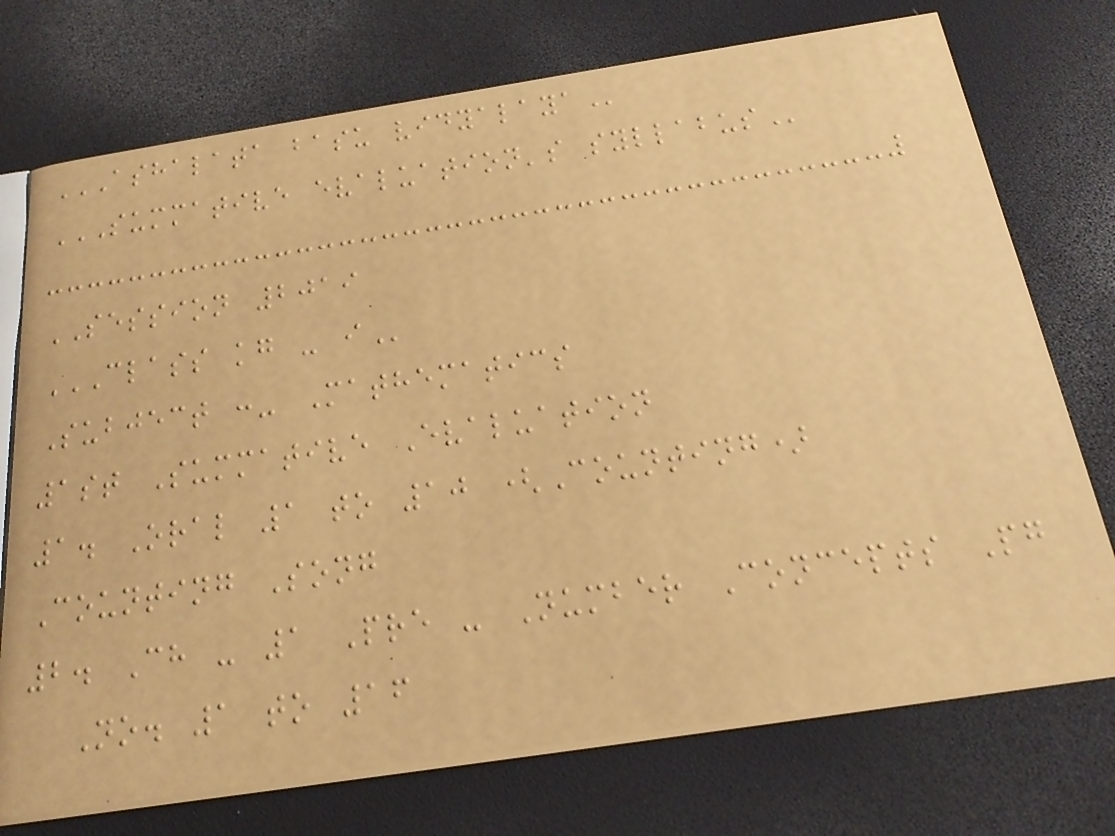ASHALATA BASU VIDYALAYA
SUMMATIVE EVALUATION'S SYLLABUS
SESSION 2019
CLASS KG - I
Subject :- Mathematics
1st Summative Evaluation
1. Oral 1 to 10 (Counting)
Counting Song
2. Ch - 1 Pre - Number Concepts Pg
No. 1 to 16
